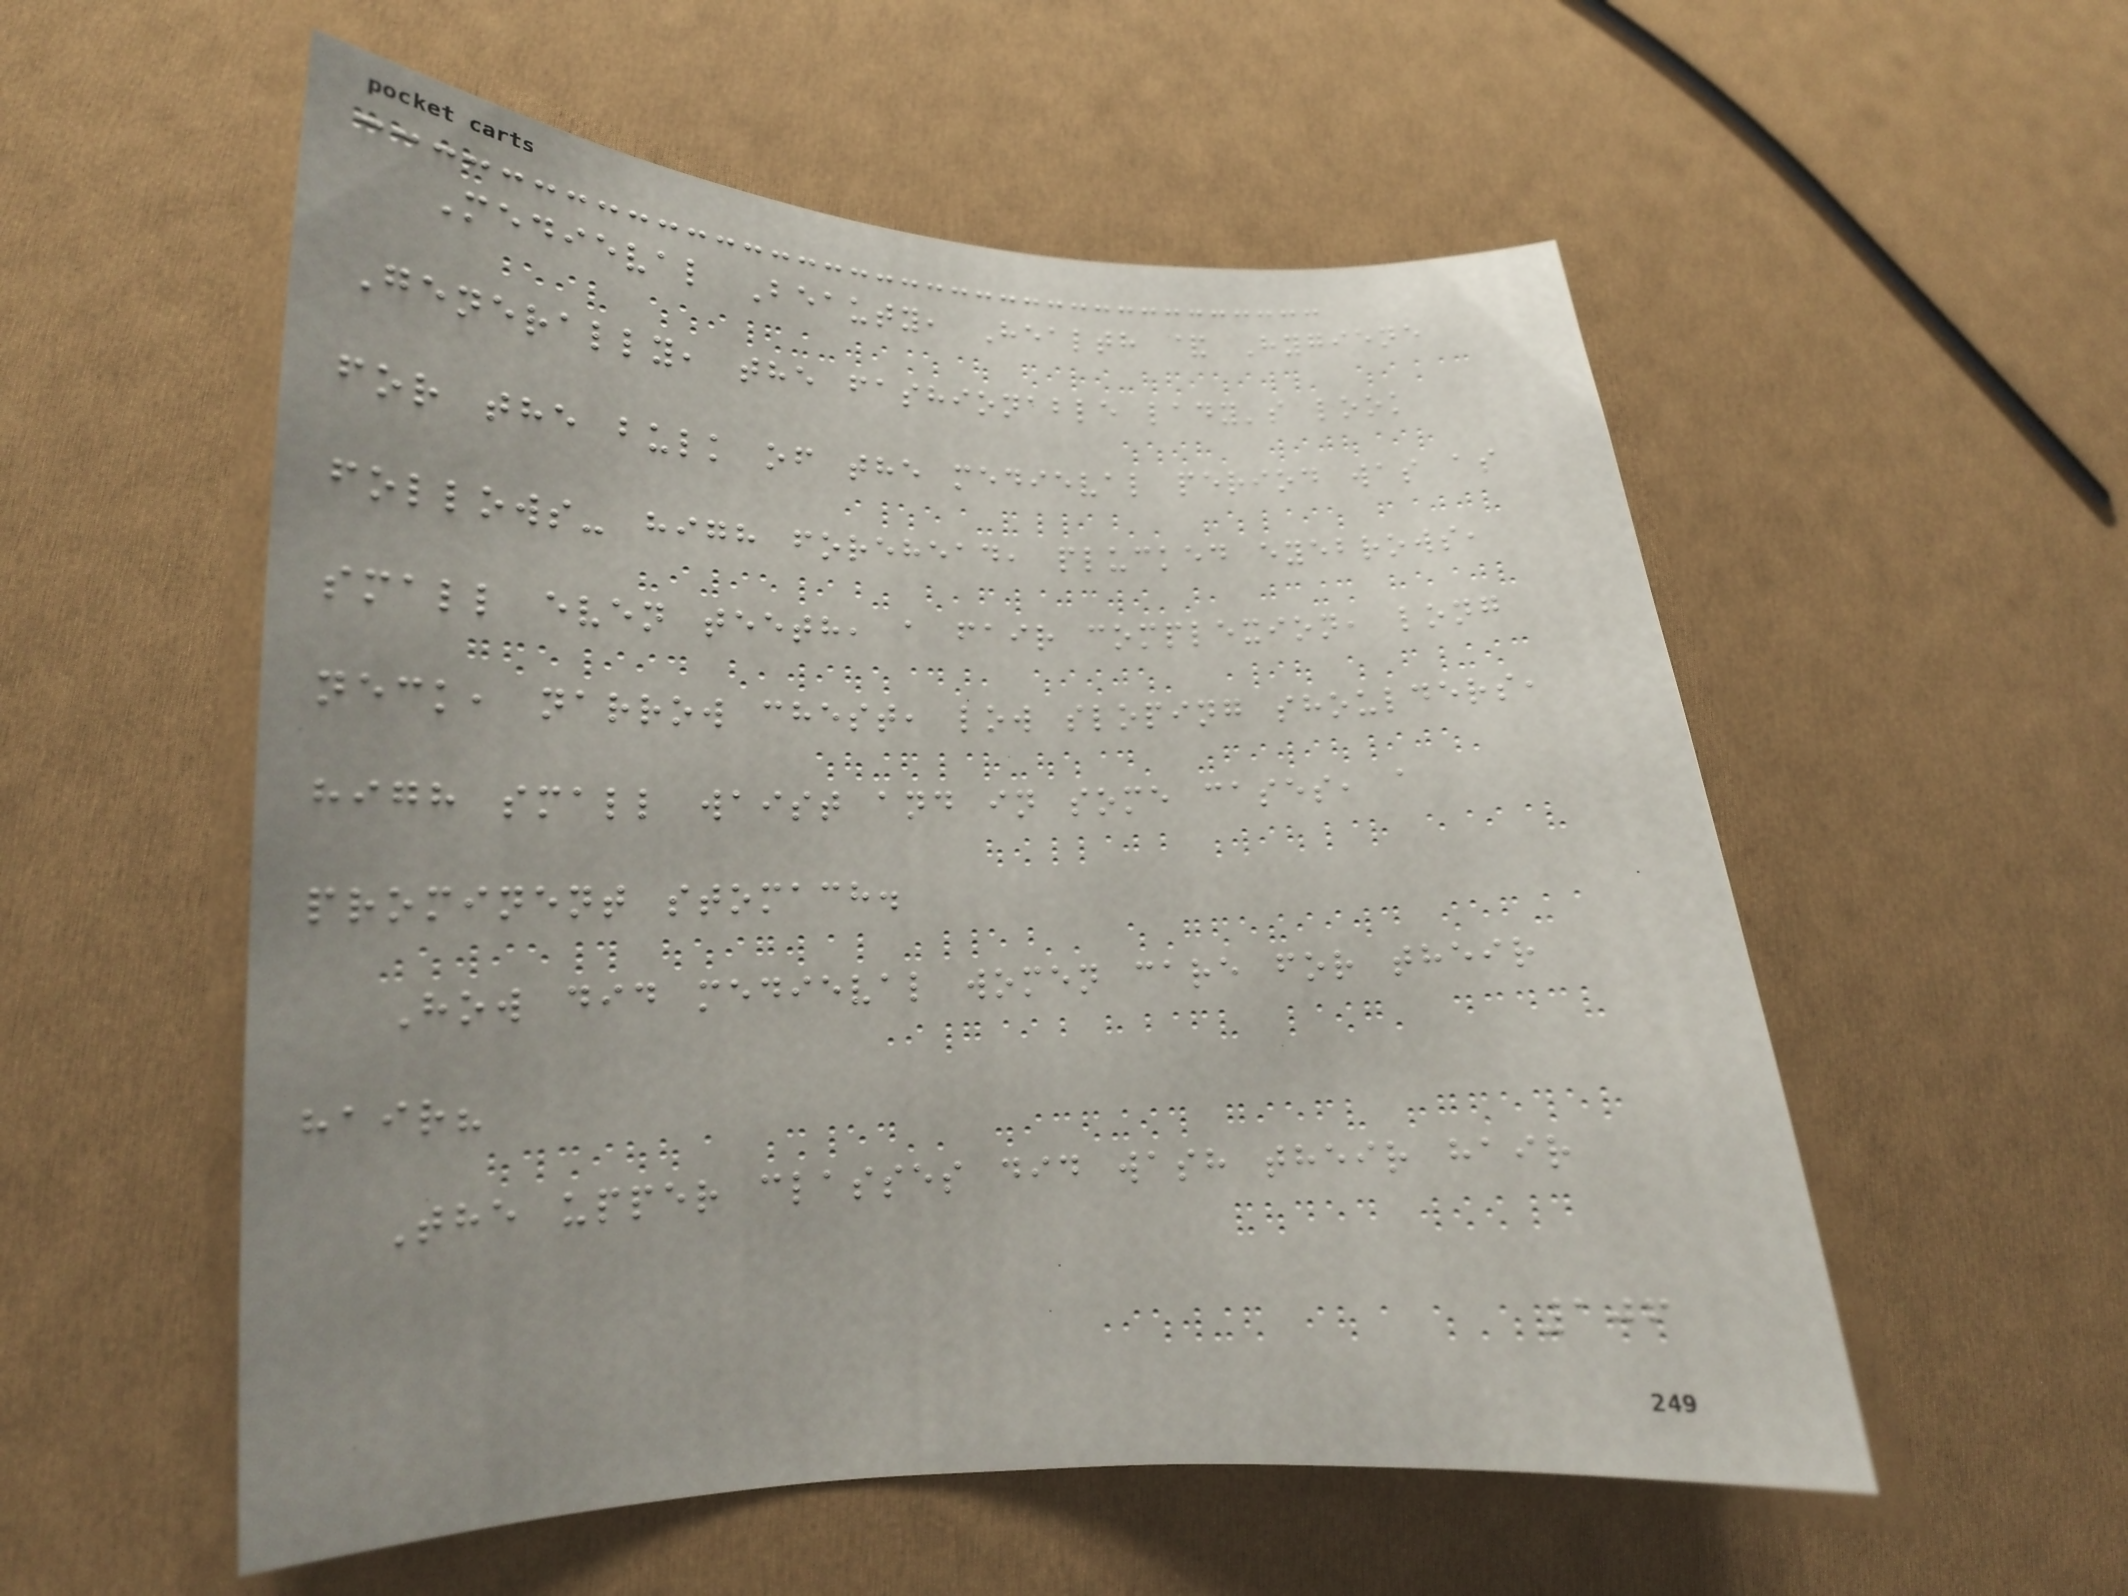Medieval Beauty, Health & Hygiene
Generally, the fashionable lady's look
for the bulk of the medieval period was as
follows- high forehead, plucked eyebrows,
small even teeth, a fair complexion, long
neck, narrow chest, low sloping shoulders,
high small waist and in some cases, a
prominent stomach.
How did medieval women care for their
hair?
The upper classes did wash their hair
106
